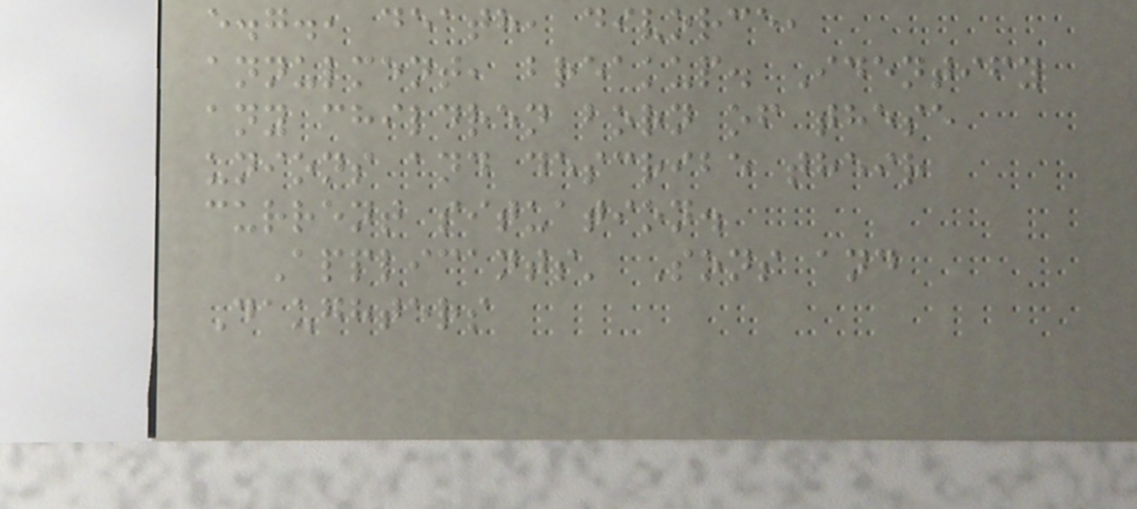e.g., death, divorce,
annulment, breakup. Identify
any children born of these
unions and describe their
current situation.
Applicants' Sons and
Daughters
